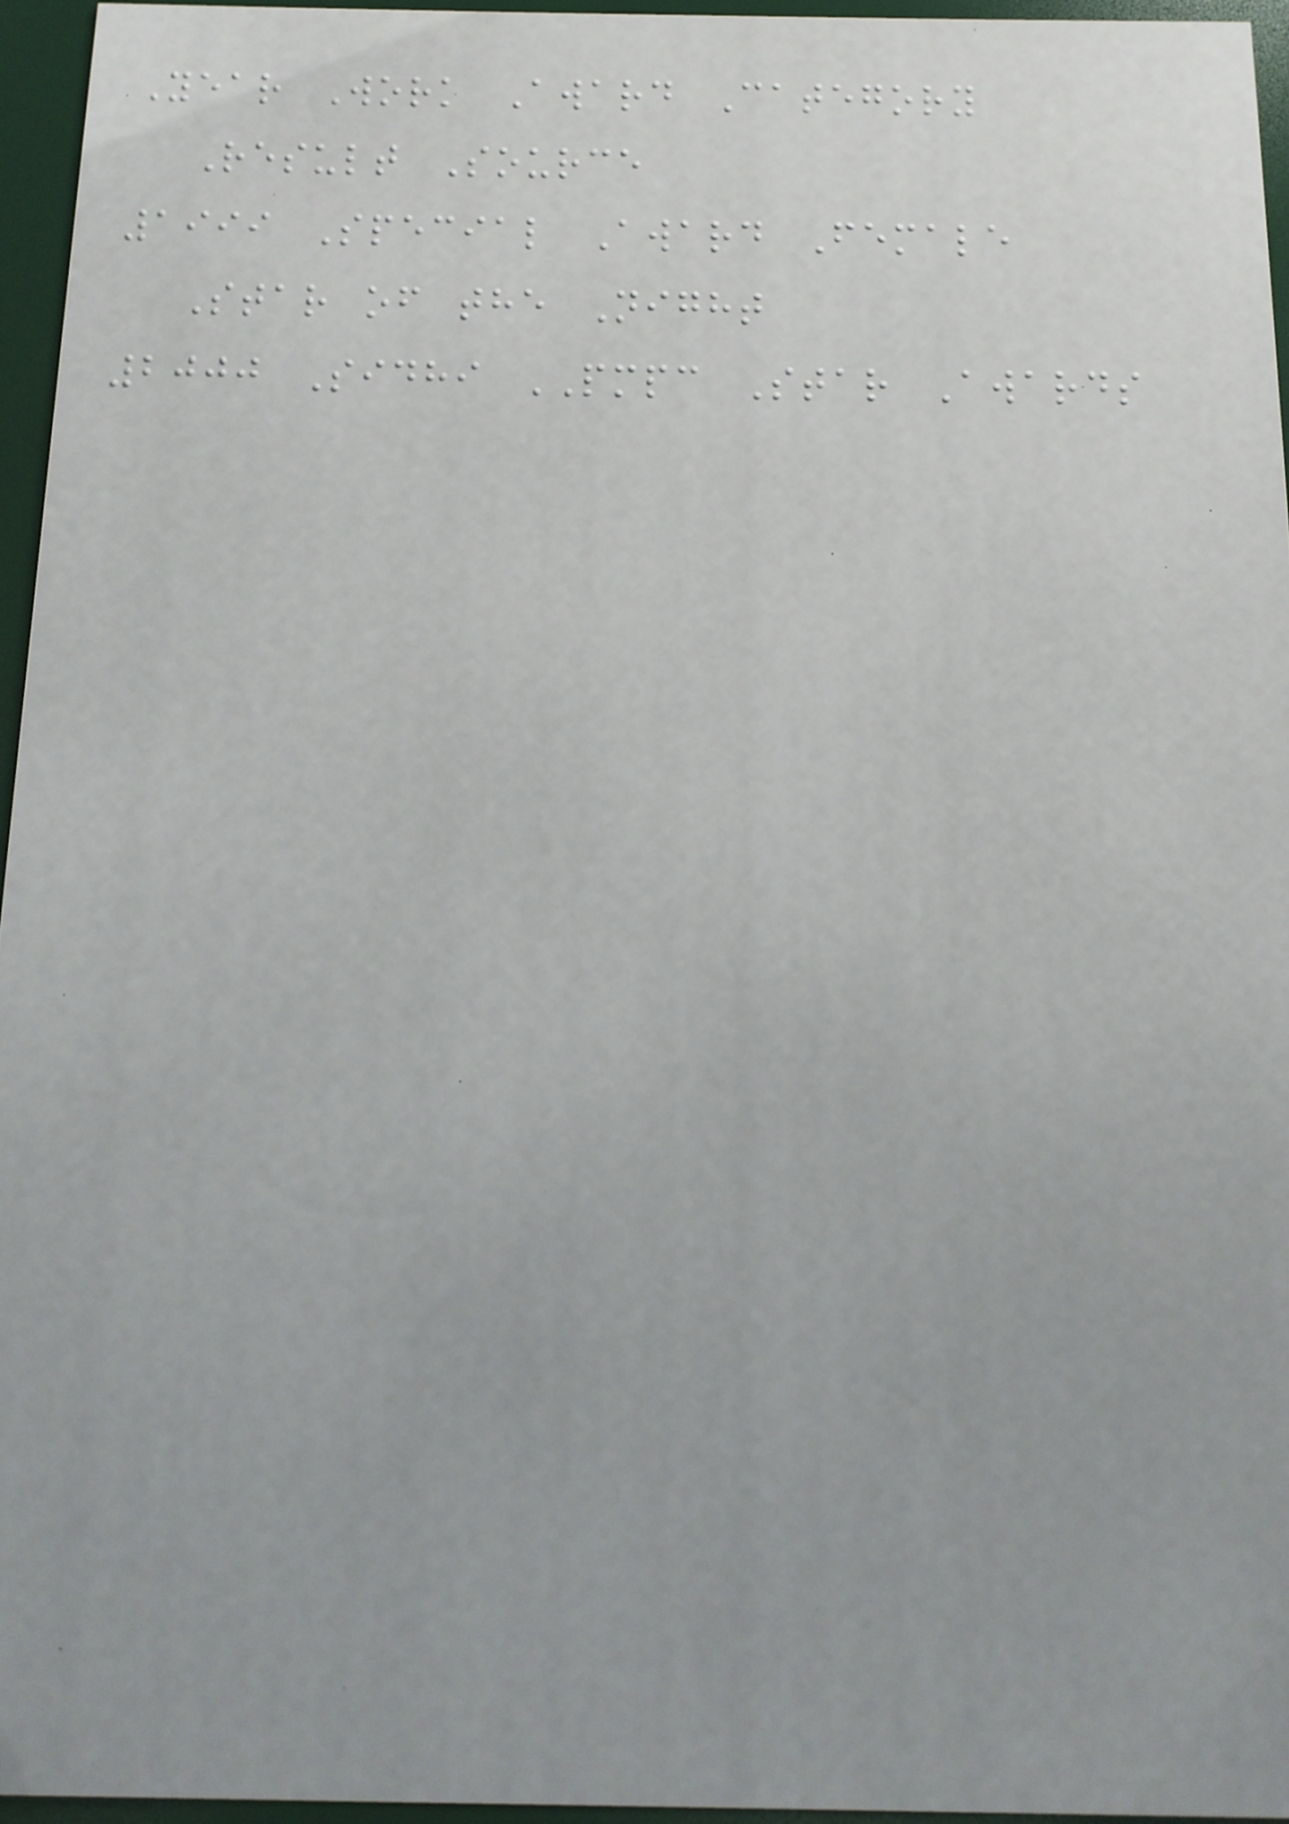Year Work Award Category
Result Source
1999 Special Award Female
Star of the Night
2000 Sidhi PMPC Star Awards
